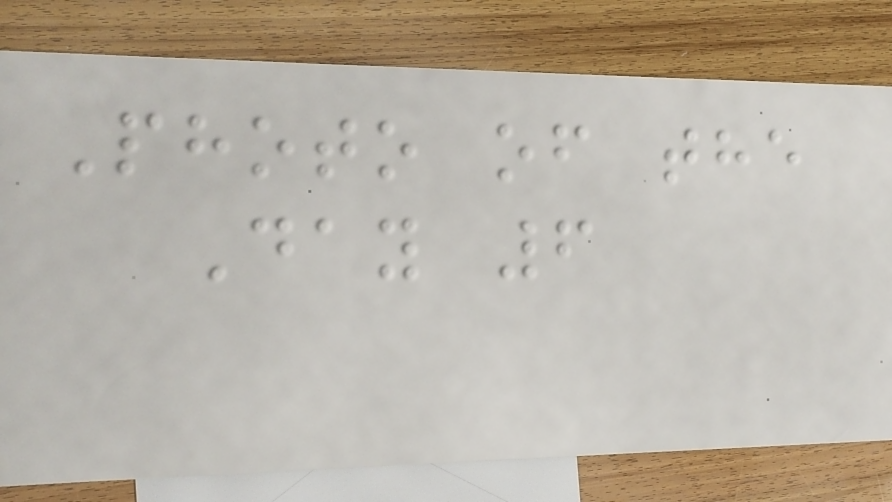Photo of the
Day 6
